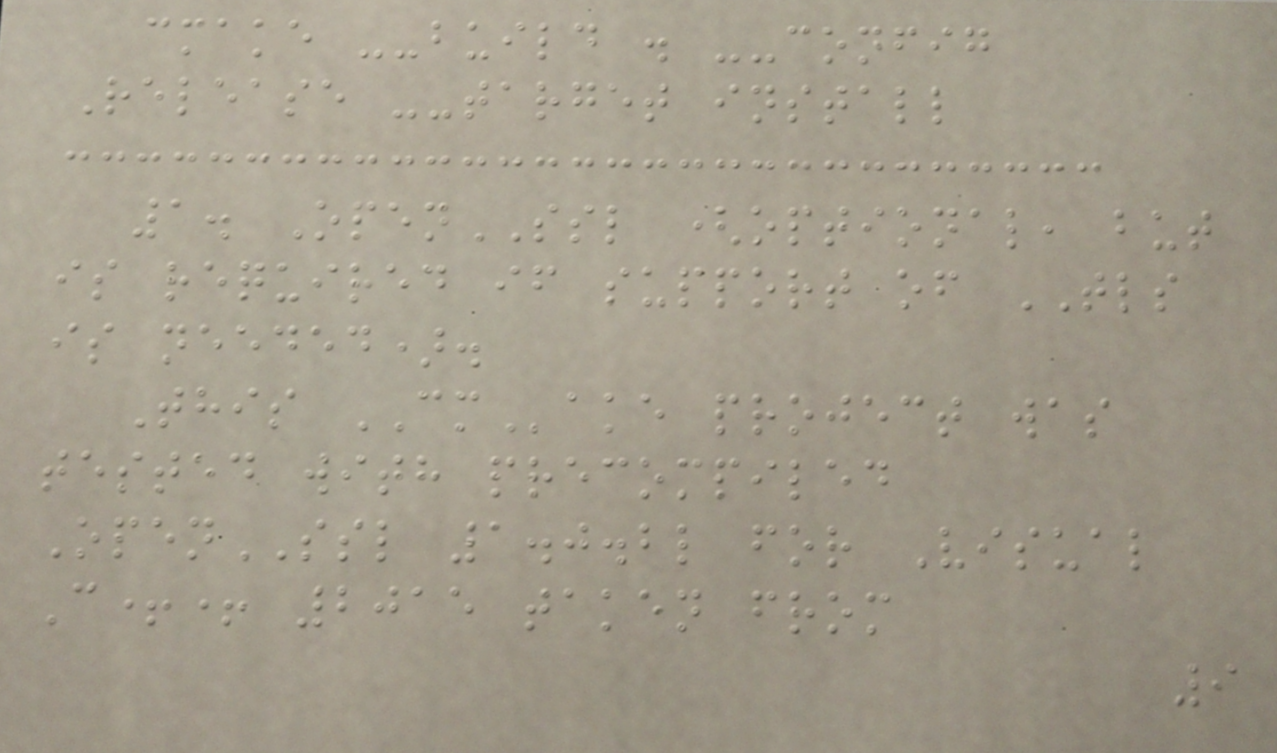cmake --build . --config
Release --target install
1. OpenSSL (optional, but
is required if support of TLS
is needed).
This CMake project was
tested with precompiled
OpenSSL 1.0.2l for Visual
C++ 2015 taken from
9
